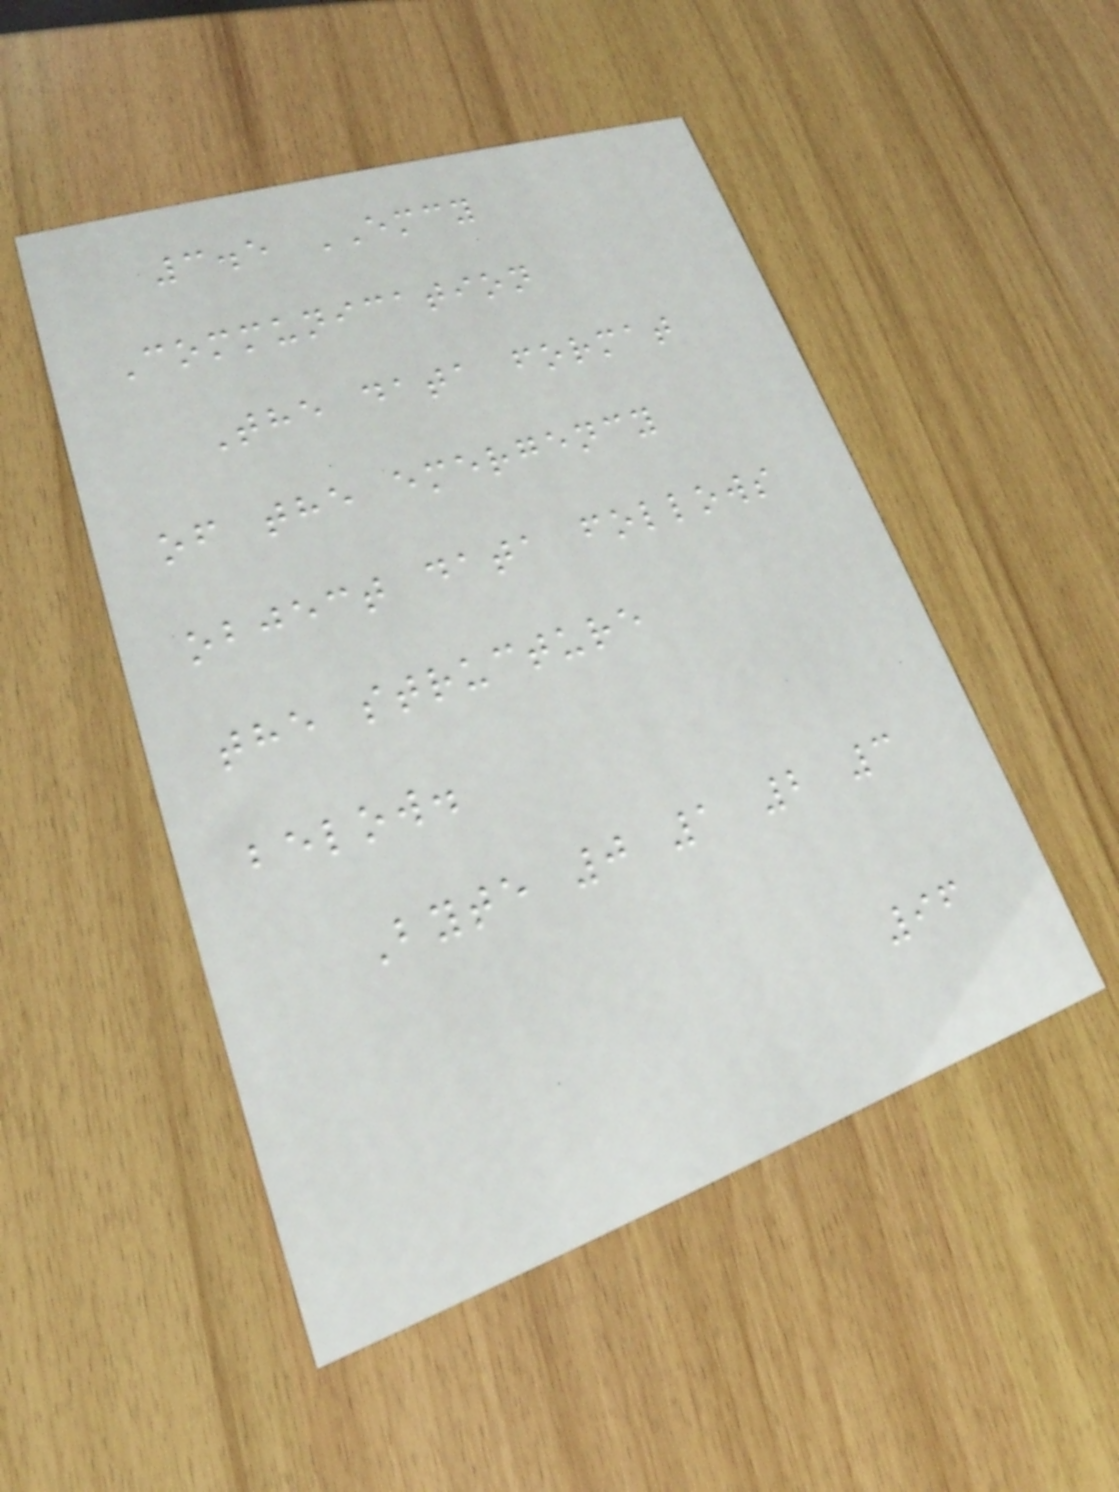3.5 EMCY
Communication
The data format
of the emergency
object data follows
the structure
below.
Byte 0 1 2 3
96
